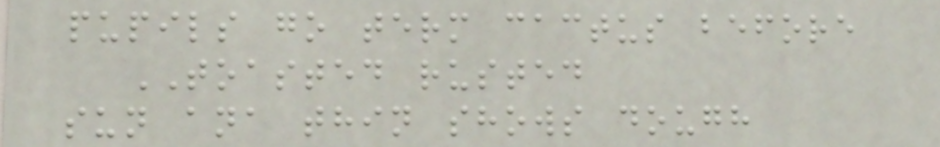pupils go term cactus before
TOASTED rusted
sun ana thin shows dough
